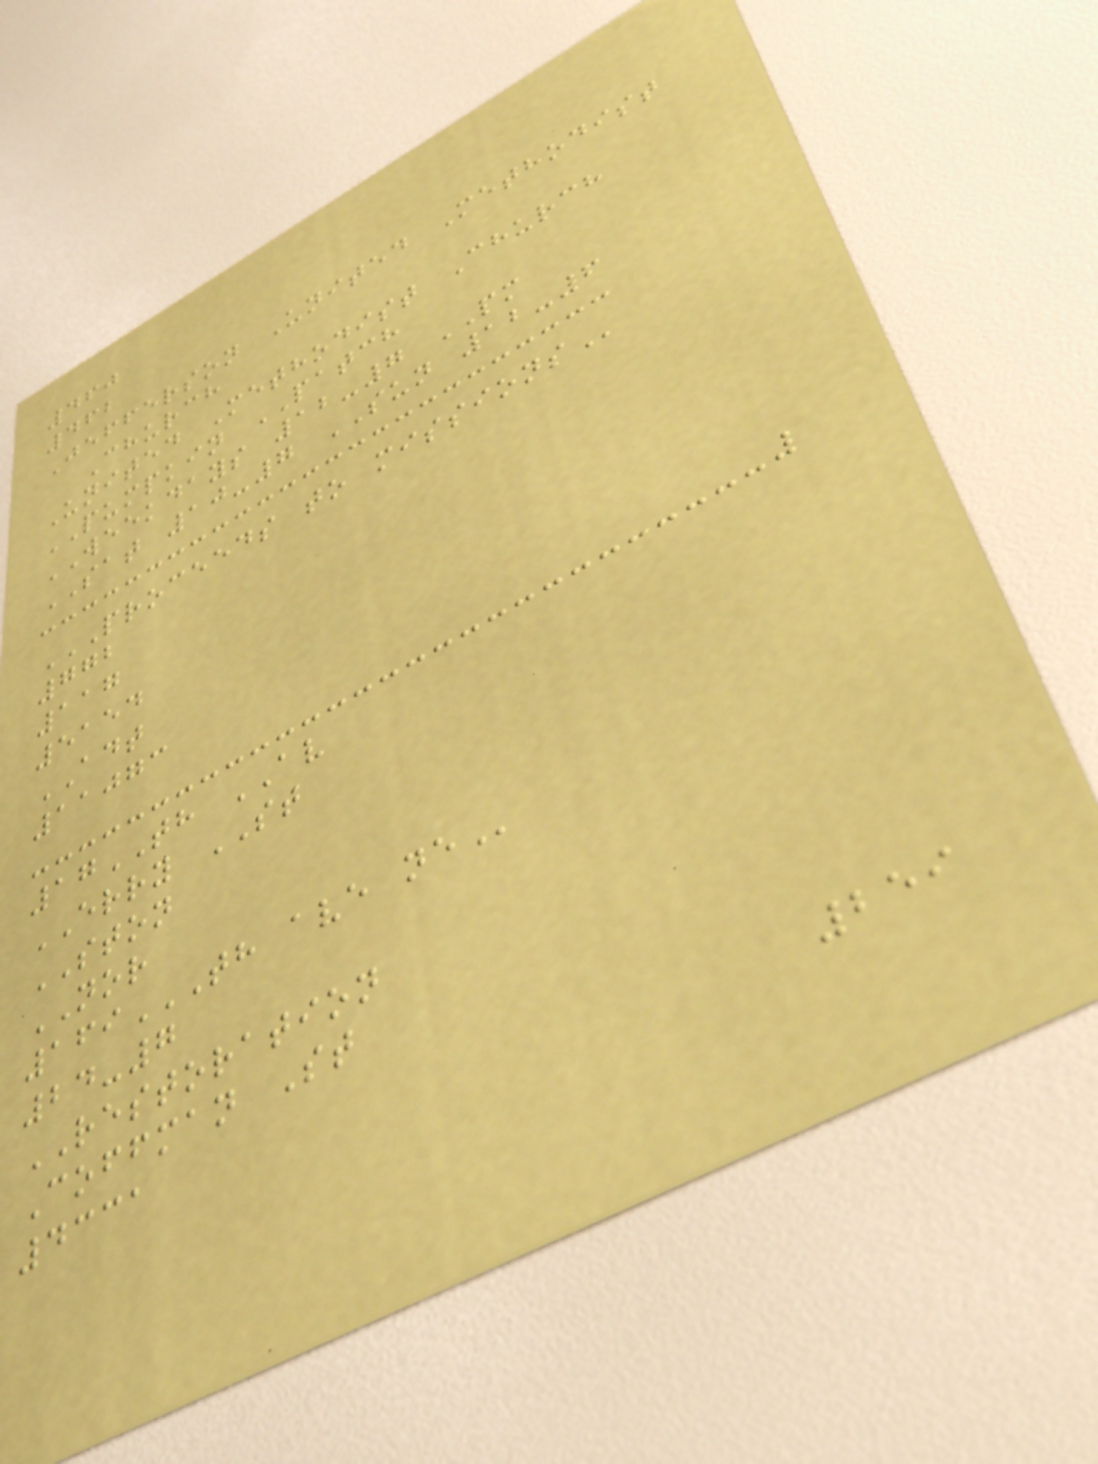460
462
Jefferson United Methodist
Church
United Methodist Church
PUMPKIN PATCH
WEEKDAYS 12-7 PM
SAT 10-7 SUN 12-6
PROCEEDS TO MISSIONS
772
117
5154
ADT
11073
17TH AV
ERRY ST
STON
NOR
169TH AVE NE
24-7
RESTORATION
Coffman St
4331
259
